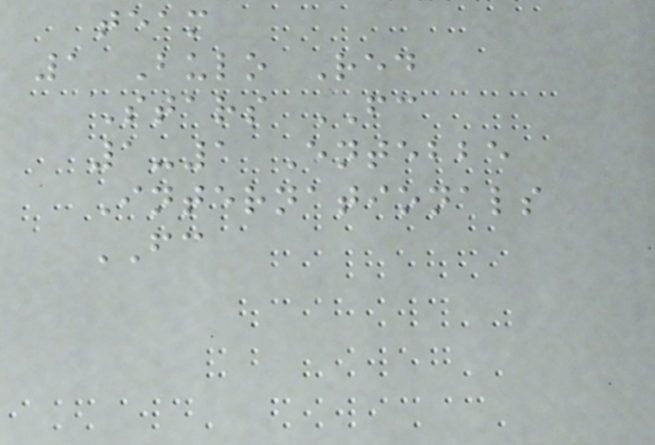team
1 Bulo Red
Stars FC
1-1 Entebbe
Internationals
FC
